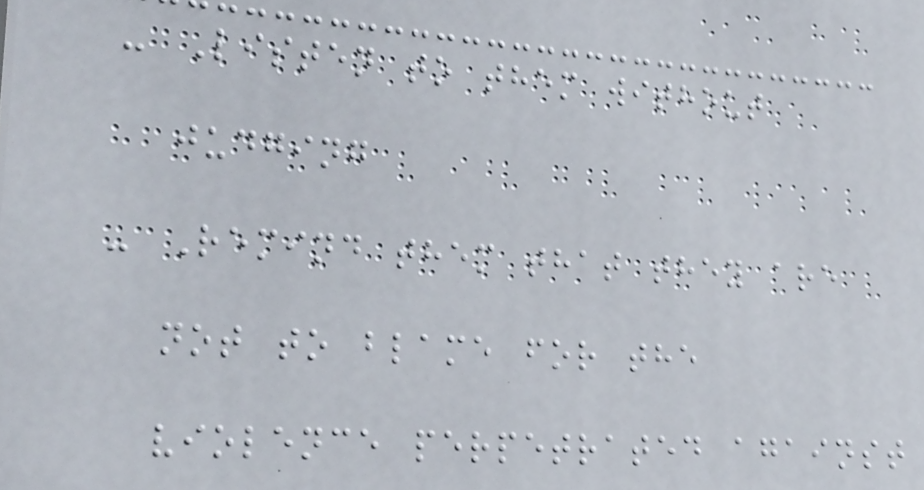- Listen to them without
judging
- Remind them that they are
not to blame for the
violence perpetrated against
